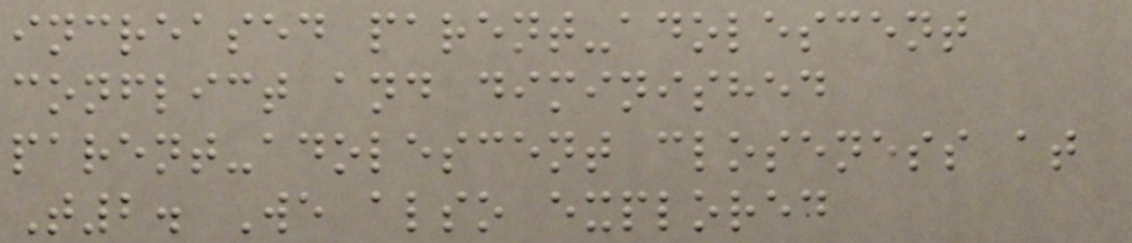increased parent-adolescent
conflict and diminished
parent-adolescent closeness at
T2. We also explored
